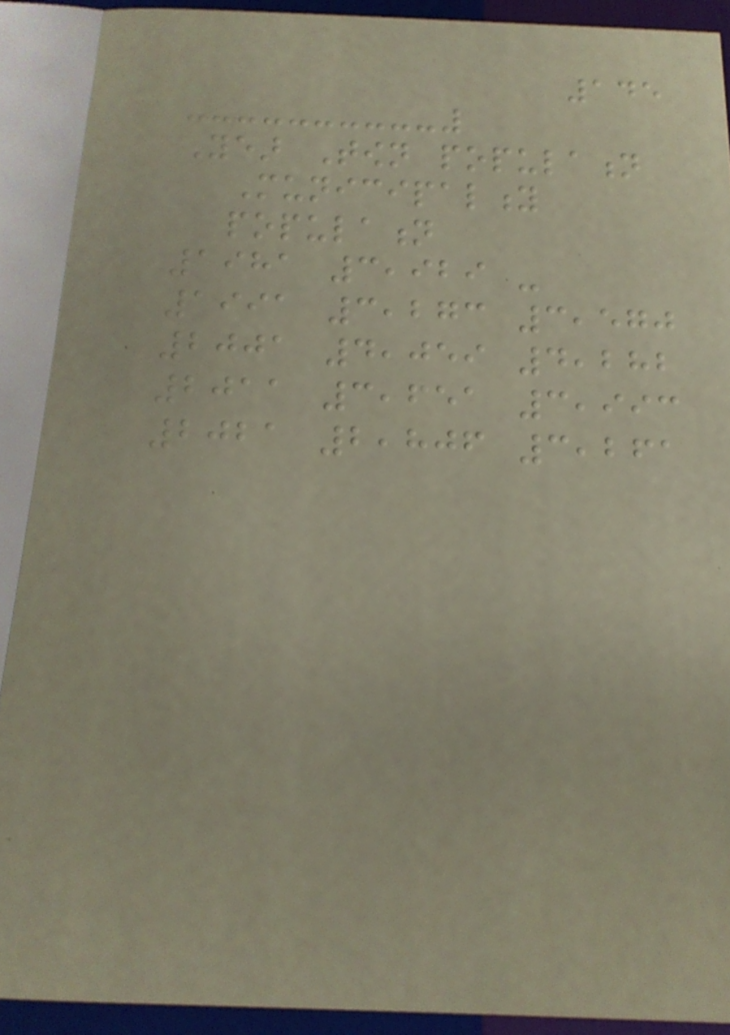145
Year Town population
Municipality
population
1981 3,929 -
1991 3,273 3,570
2001 4,059 4,282
2011 3,651 3,993
2021 2,806 3,261
